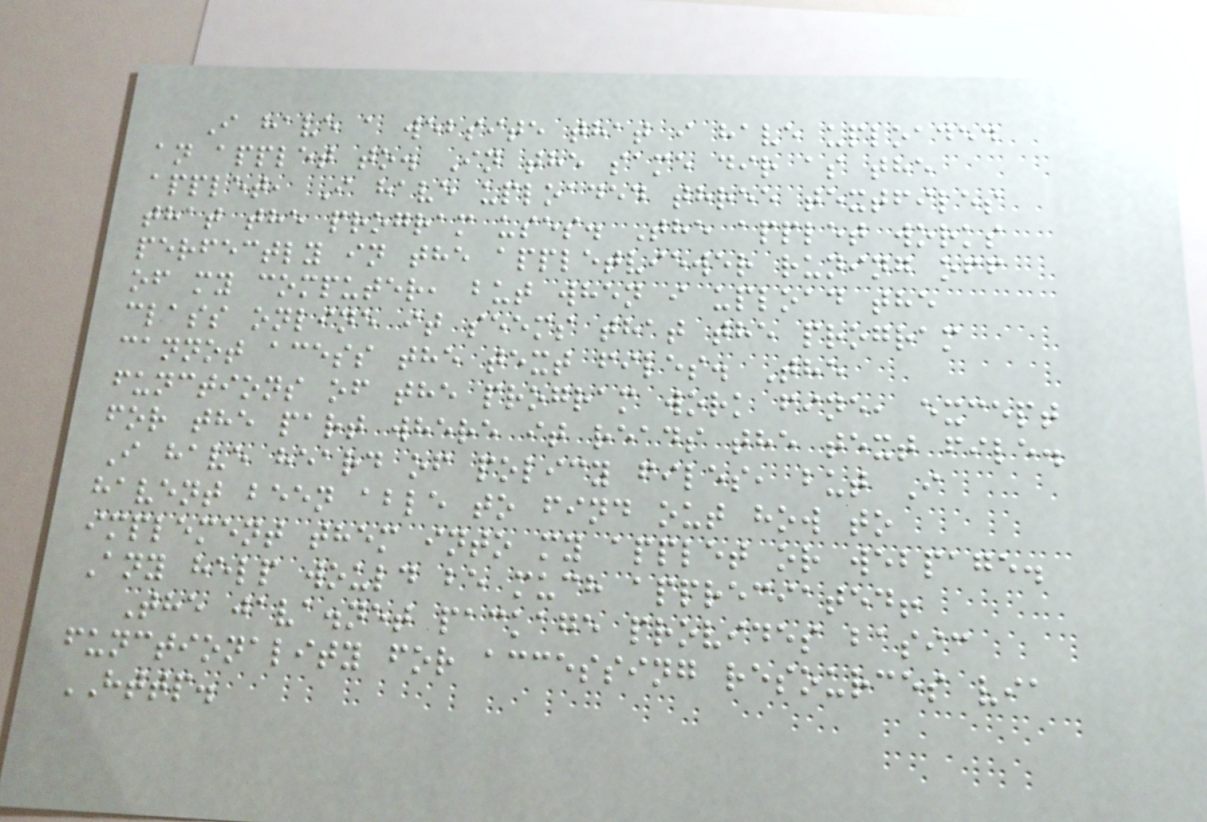I have a website that i have uploaded
an applet to. In the same dir as the
applet, I have uploaded three textfiles
that the program uses. The applet works
perfectly in the appletviewer runing off
of my computer, but when i upload the
class online it seems that the program
cannot acess the text files. The
functions of the program work fine, except
for the part where it reads the text file.
I have heard of policy files, but I
havent been able to find out how to
implement them into my applet or webpage.
Any help would be much appreciated!
The java.net package provides basic
functionality for accessing resources via
HTTP.
